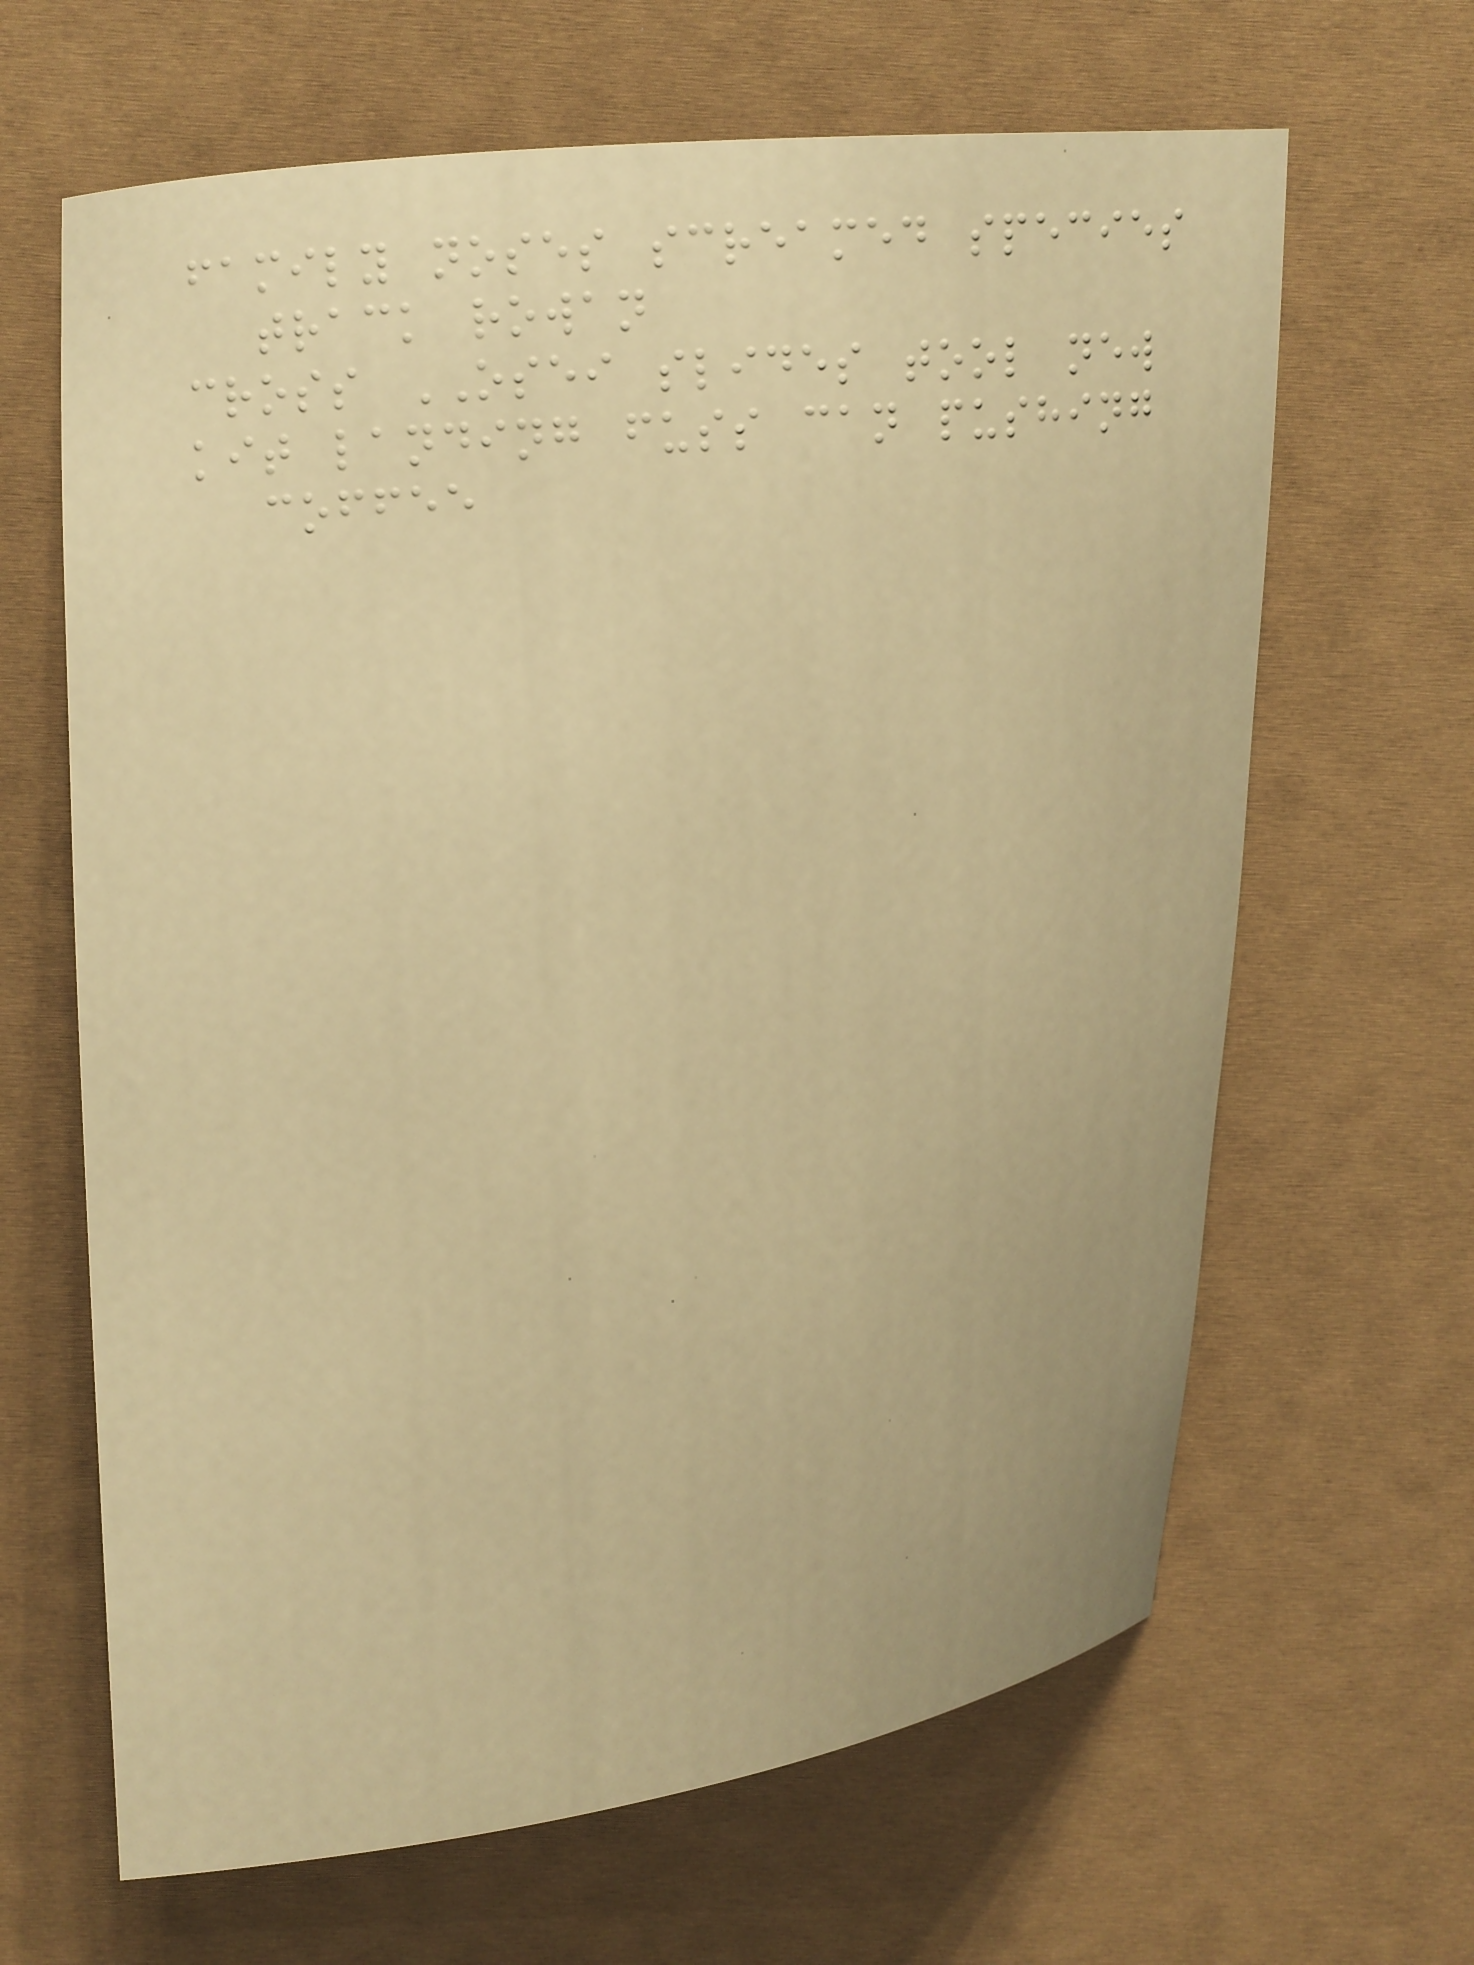family noses screamed species
track rowan
cross OSEI slides tool new
kit landing fuss can pushing
coffee
